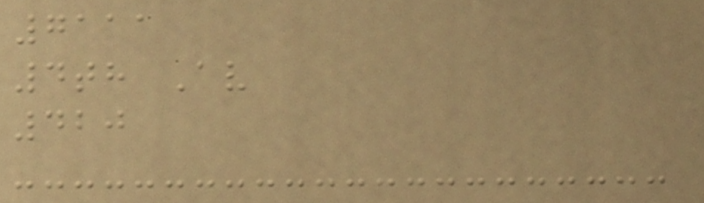7111
4th Av
420
